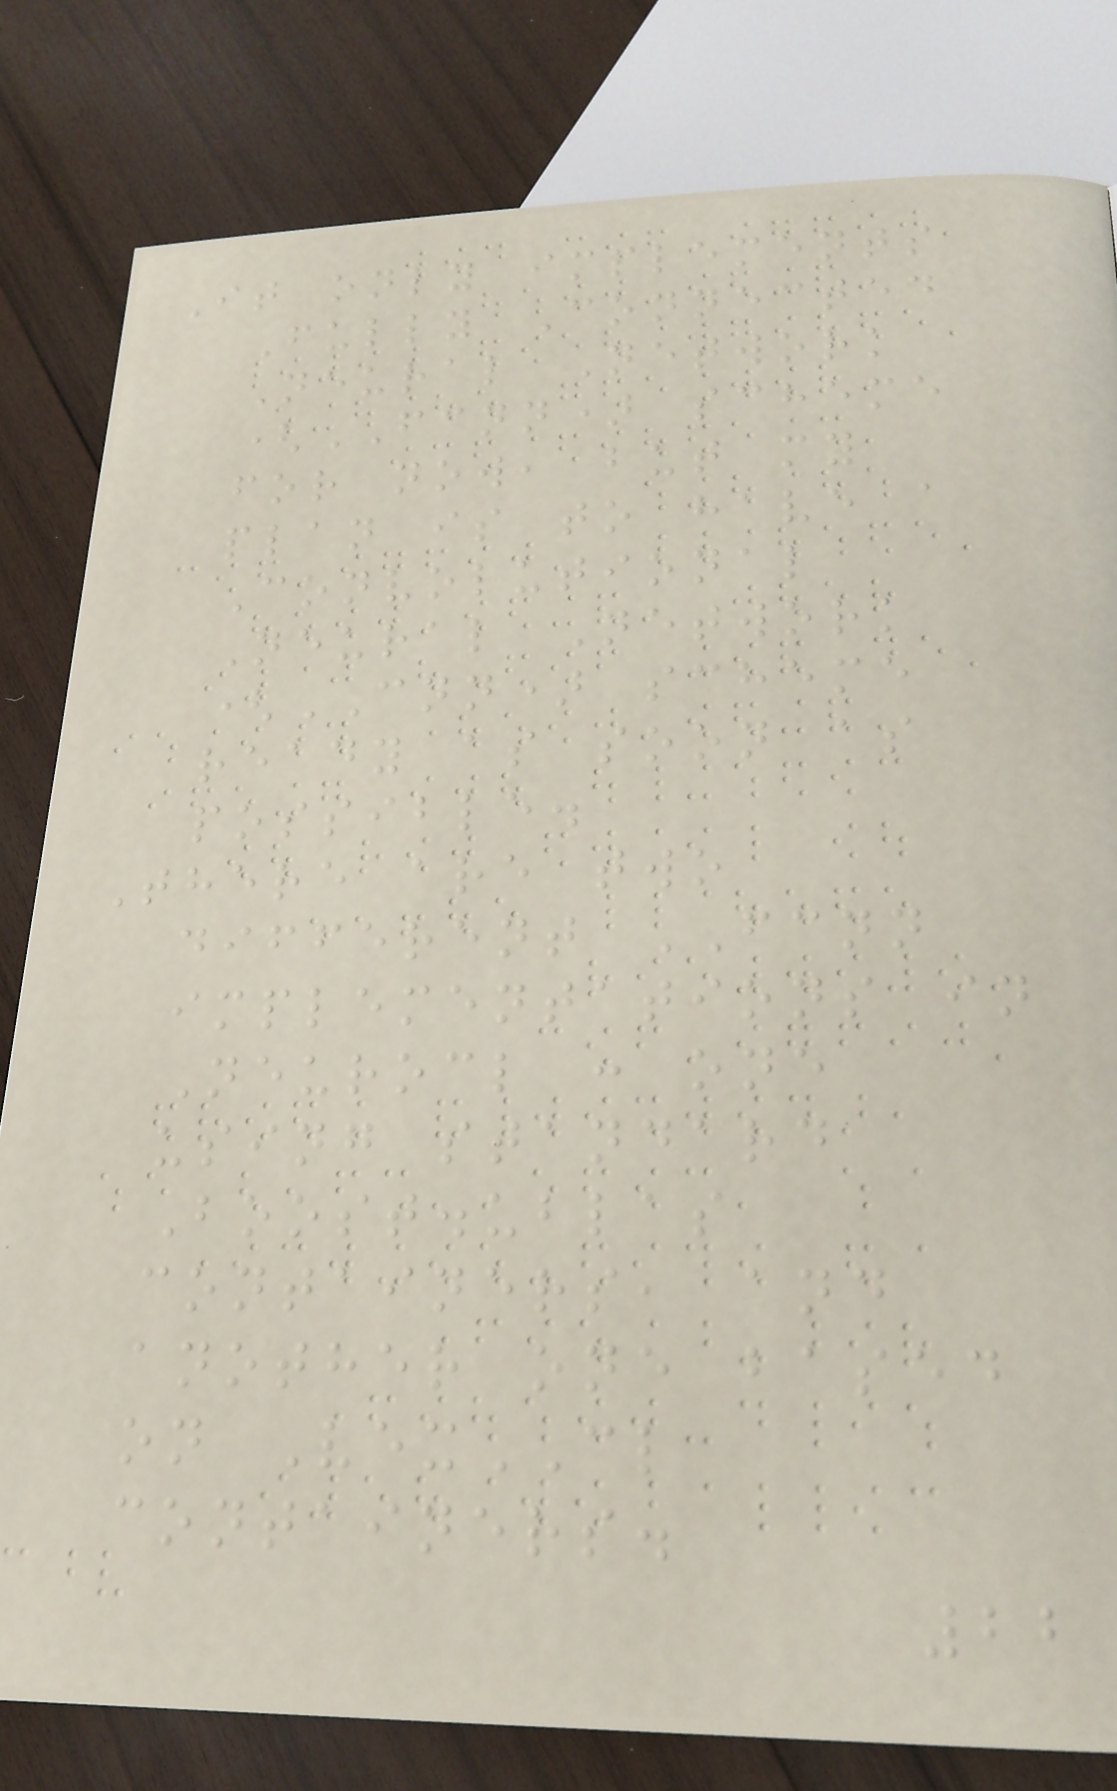It only implements
Fully Connected
Neural Network
(FCNN) scheme
for now, but my
plan is to have a
Convolutional
Neural Network
(CNN) scheme
ready as soon as
possible.
There are two
different FCNN
implementations in
Neurocl : one
using standard
Boost.ublas
containers, and
another one based
on VexCL
containers.
22
